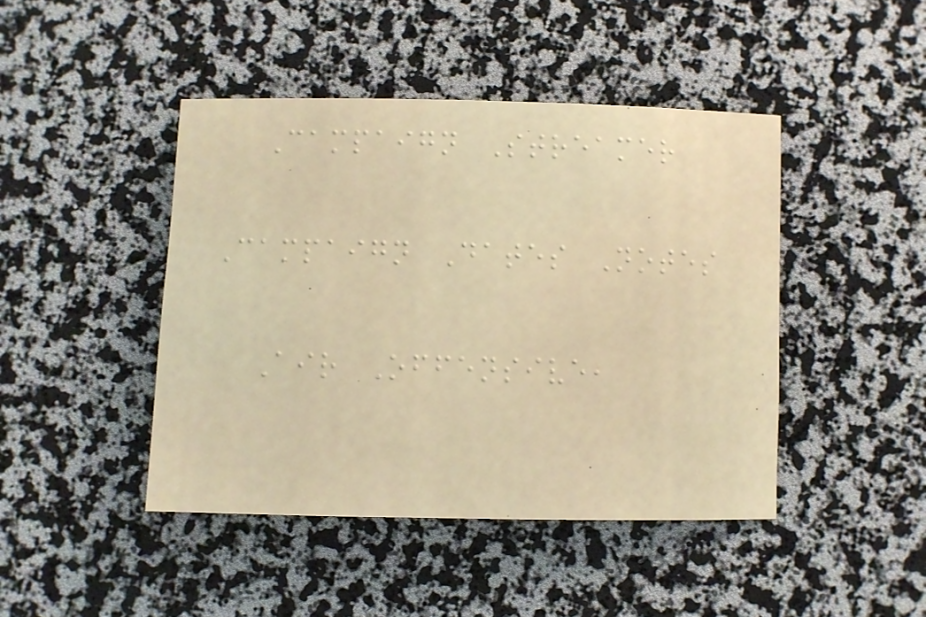Campaign Streamer
Campaign Dates Notes
Air Offensive,
